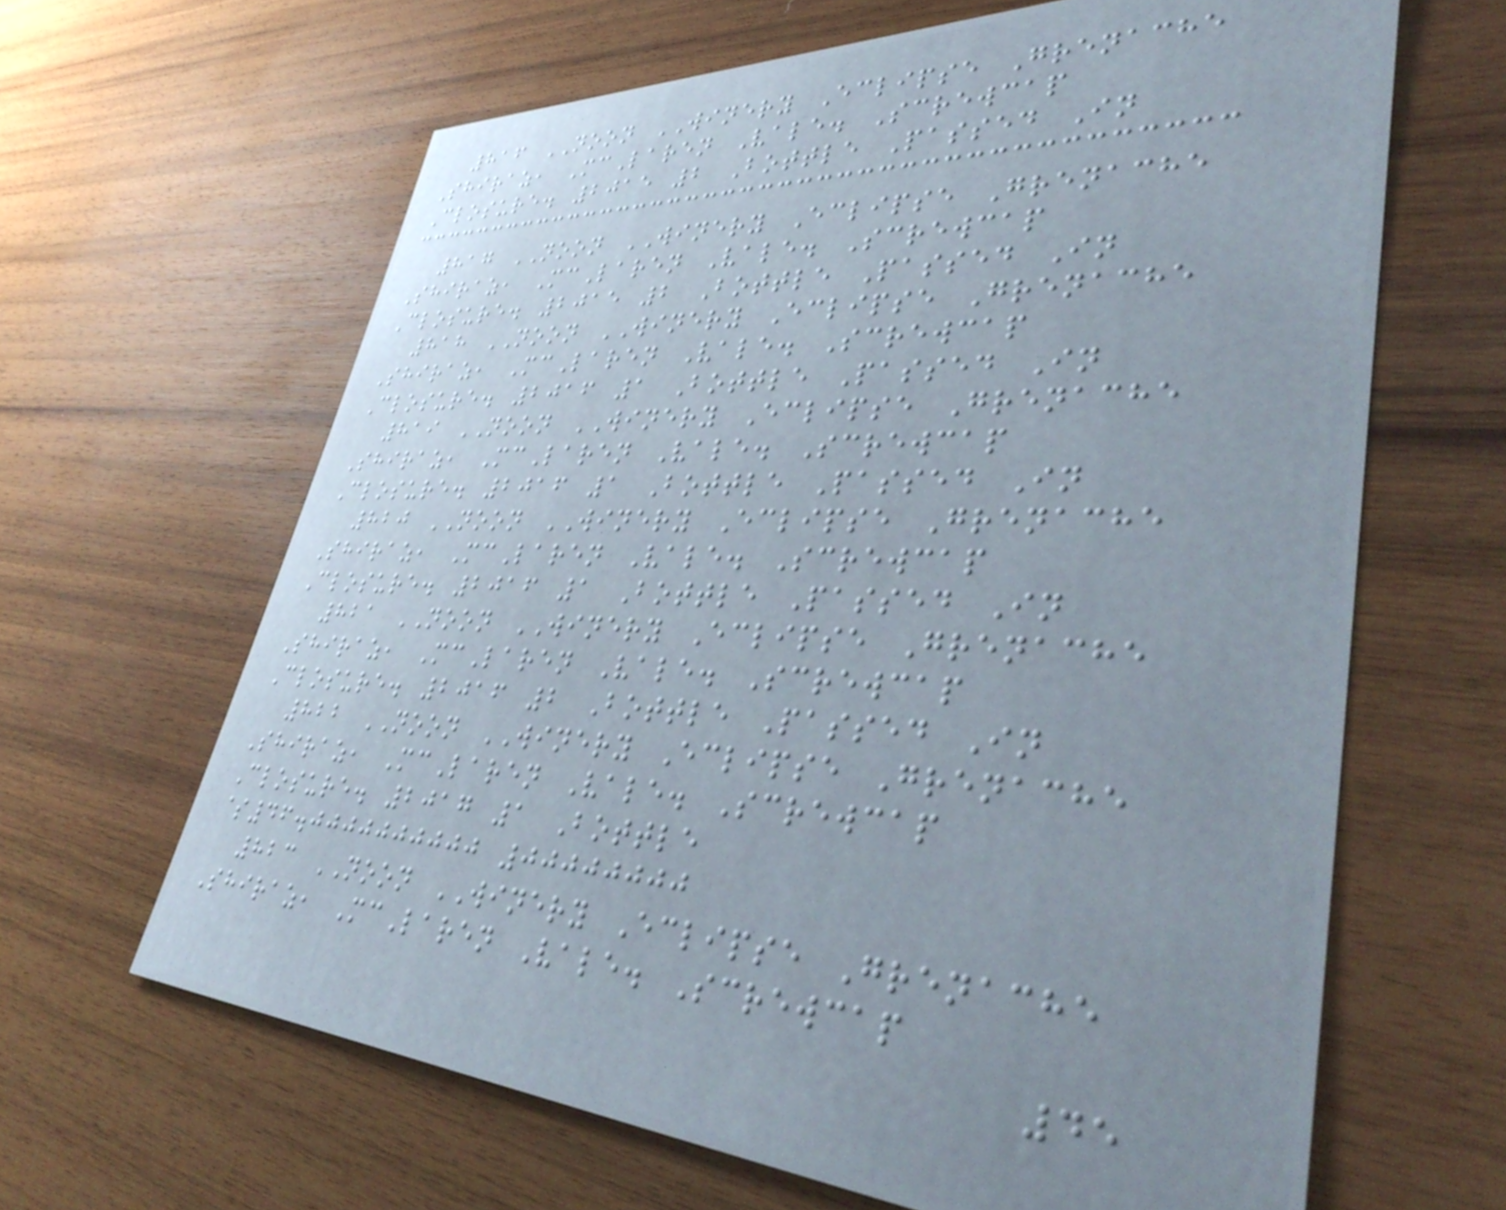816 NOON WINERY Eclipse Grenache
Shiraz, McLaren Vale. Screwcap
Closure. 2015 2 Bottle Passed In
817 NOON WINERY Eclipse Grenache
Shiraz, McLaren Vale. Screwcap
Closure. 2015 2 Bottle Passed In
818 NOON WINERY Eclipse Grenache
Shiraz, McLaren Vale. Screwcap
Closure. 2016 1 Bottle Passed In
819 NOON WINERY Eclipse Grenache
Shiraz, McLaren Vale. Screwcap
Closure. 2016 1 Bottle Passed In
820 NOON WINERY Eclipse Grenache
Shiraz, McLaren Vale. Screwcap
Closure. 2016 1 Bottle Passed In
821 NOON WINERY Eclipse Grenache
Shiraz, McLaren Vale. Screwcap
Closure. 2016 2 Bottle Passed In
822 NOON WINERY Eclipse Grenache
Shiraz, McLaren Vale. Screwcap
Closure. 2017 1 Bottle
$46.0000000000 00000000
823 NOON WINERY Eclipse Grenache
Shiraz, McLaren Vale. Screwcap
45
